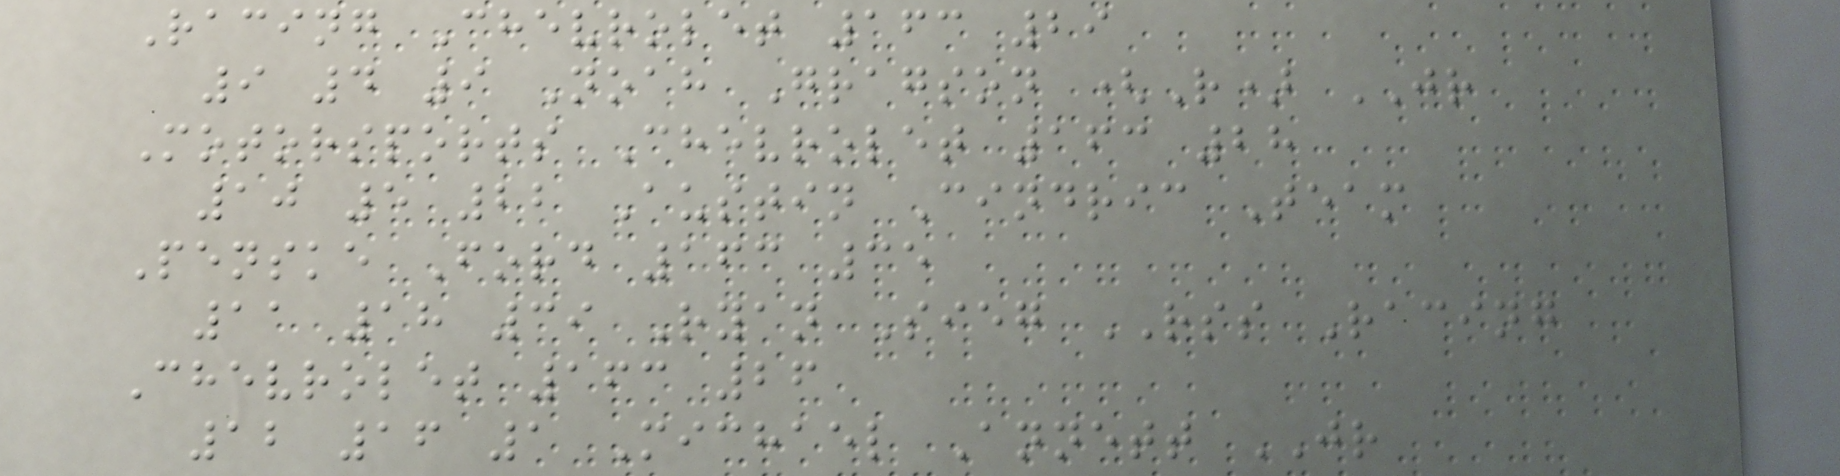Racing Chevrolet 163 29
9 4 9 Noah Gragson (R) JR
Motorsports Chevrolet 163 28
10 5 22 Austin Cindric Team
Penske Ford 163 35
11 18 39 Ryan Sieg RSS Racing
Chevrolet 163 26
12 16 1 Michael Annett JR
